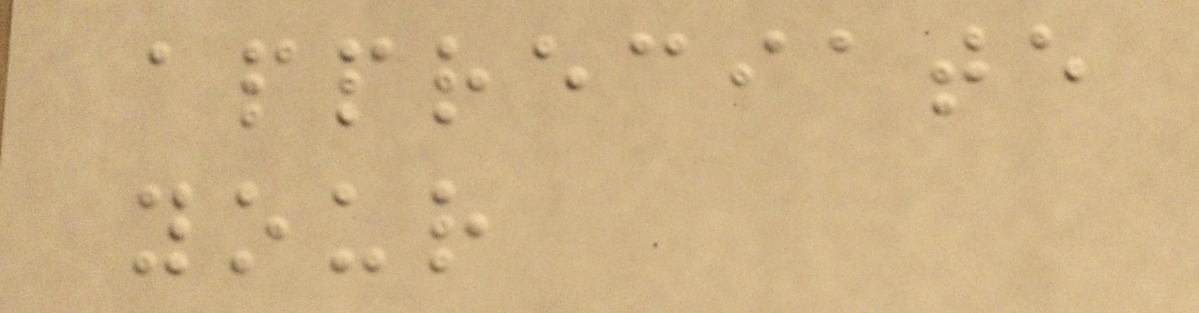appreciate
your
